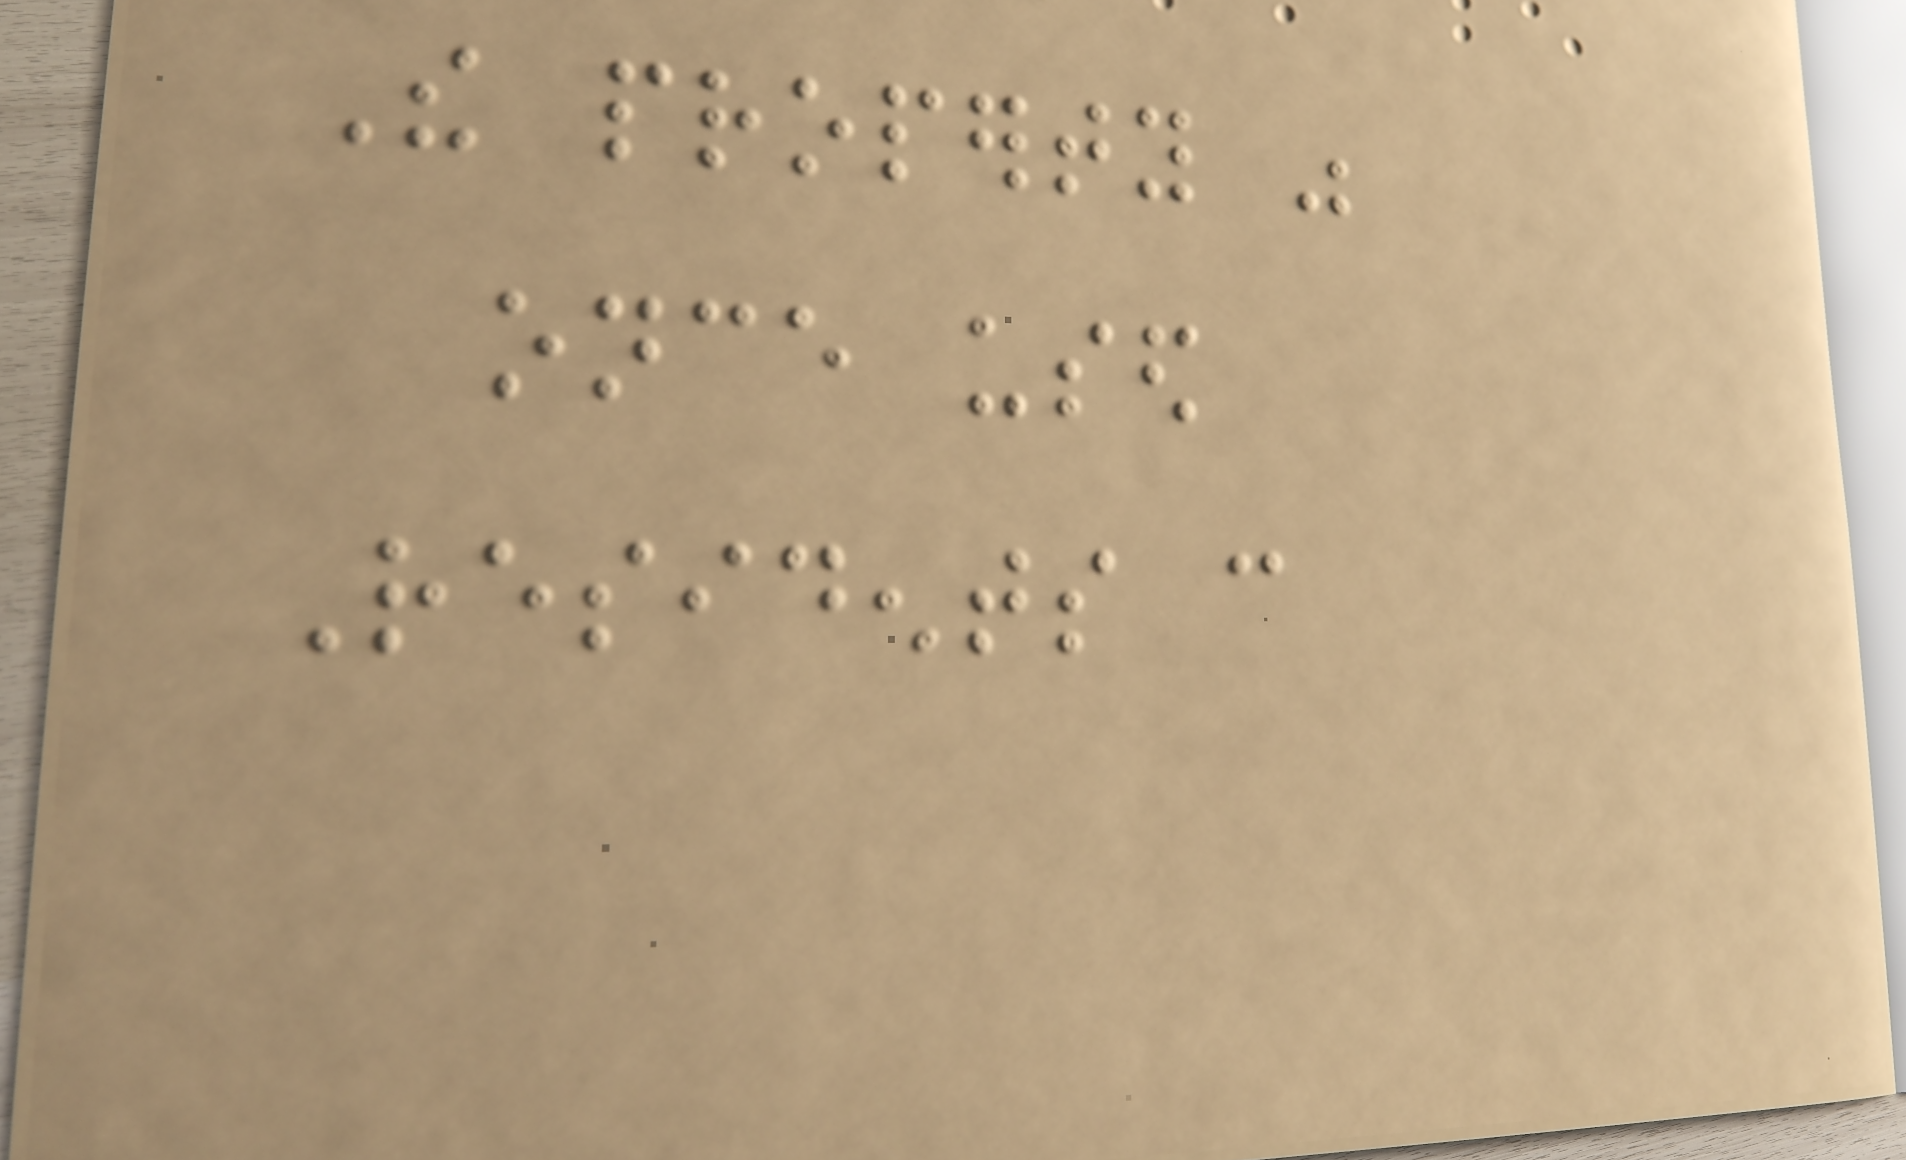The property was
once used
Residents can
